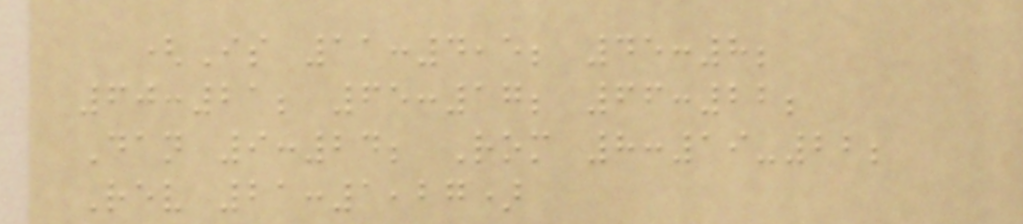(Is 11:4,5; 45:8;
60:21; 65:17; 66:22;
Dan 9:24; Rom 8:19-22;
Rev 21:1,27)
